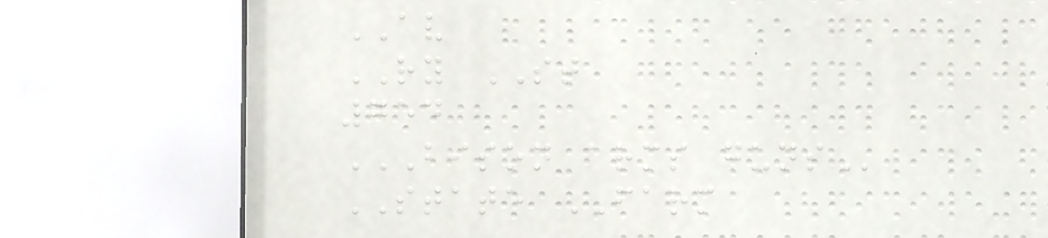AV
RY ST
754
BISON ARMS GUNS
STATE FARM
